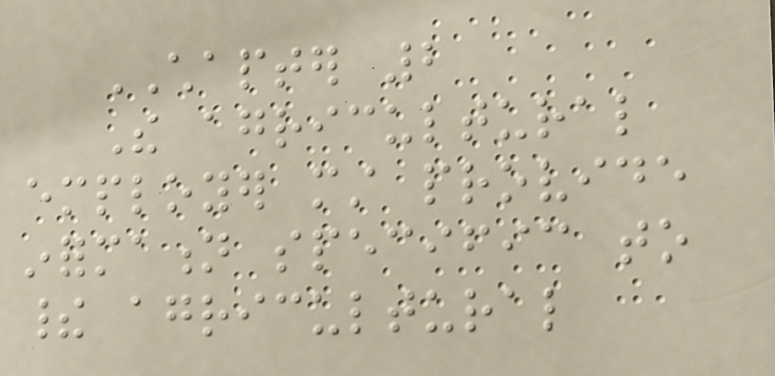CHAPTER 2
The agricultural
employer must provide
information specific to
their agricultural
